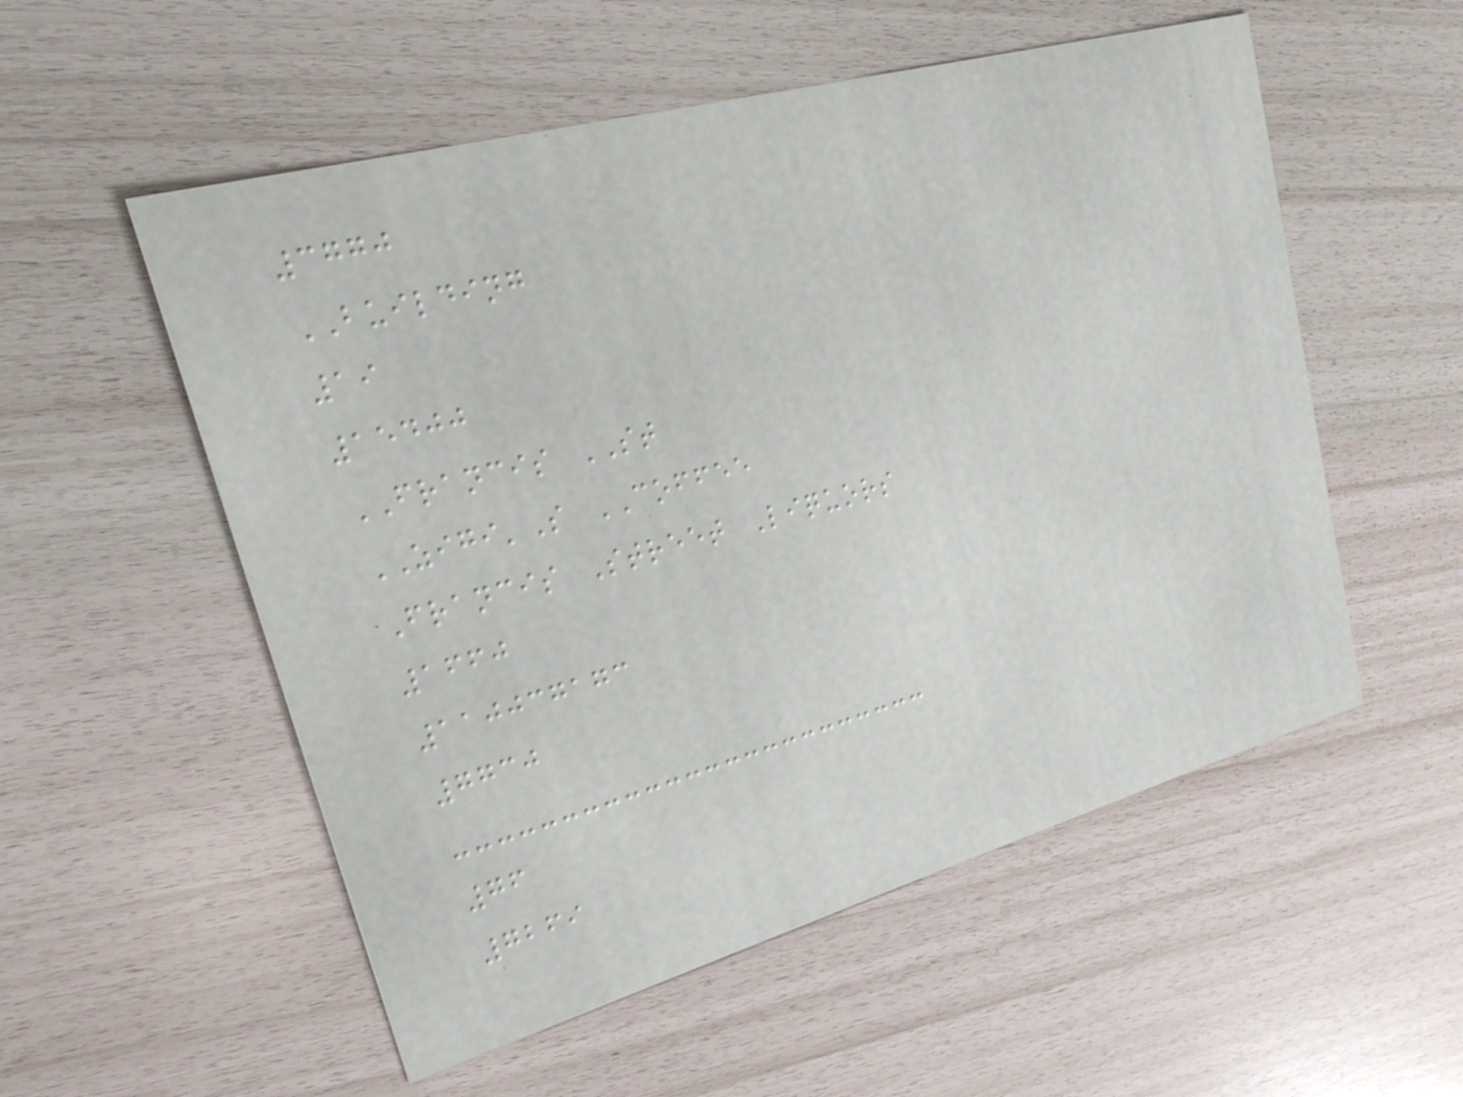3770
BUILDING
19
15400
FRANCIS ST
ZIGI'S COFFEE
Francis Street Liquors
1660
110037173
7730
76
7269
